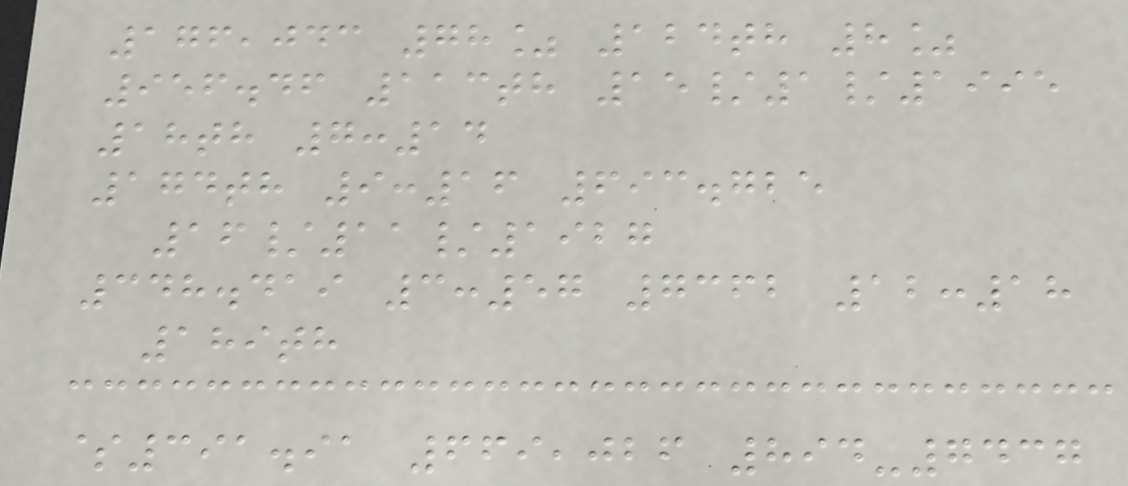176,043 78% 124th 8%
956.46 113th 15/1/1995
18th 7:14
174th 9:16 693.725
16/11/1927
348.419 3:57 7362 12:18
189th
$391.91 669,026 894-7437
